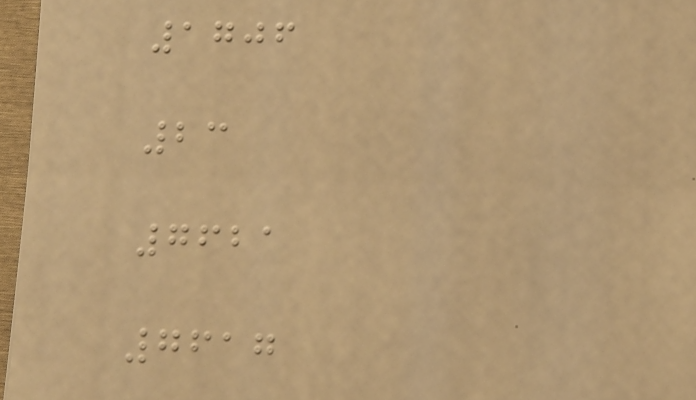1706
23
7621
7617
